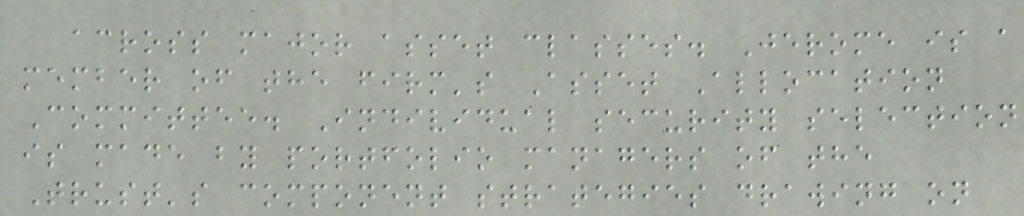across major asset classes. Jerome is a
member of the firm's Asset Allocation
Committee. Individual security selection
is made by portfolio managers of the
Trust's component strategies drawing on
